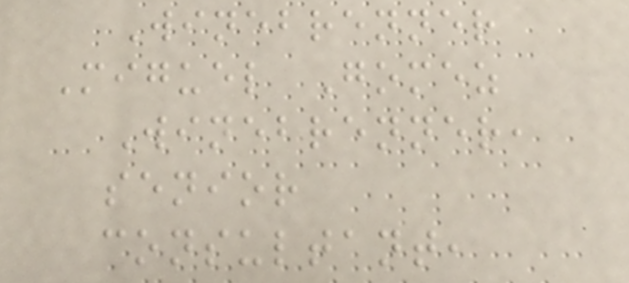Winebrenner
Miguel Gomez
Winebrenner,
senior
consultant,
